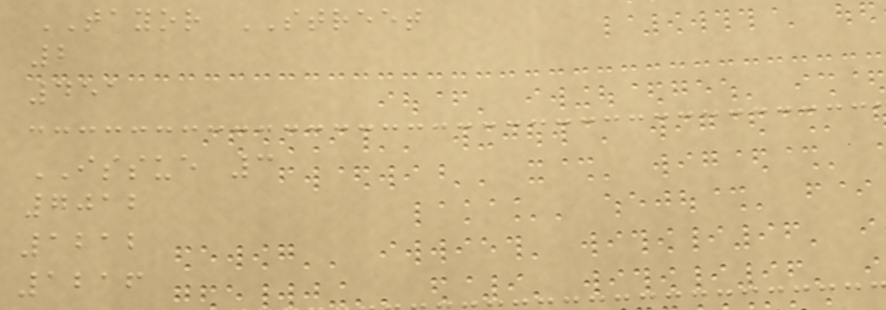TAYOR STREET
2
451
ISSUE 3
7012
1212
1216
